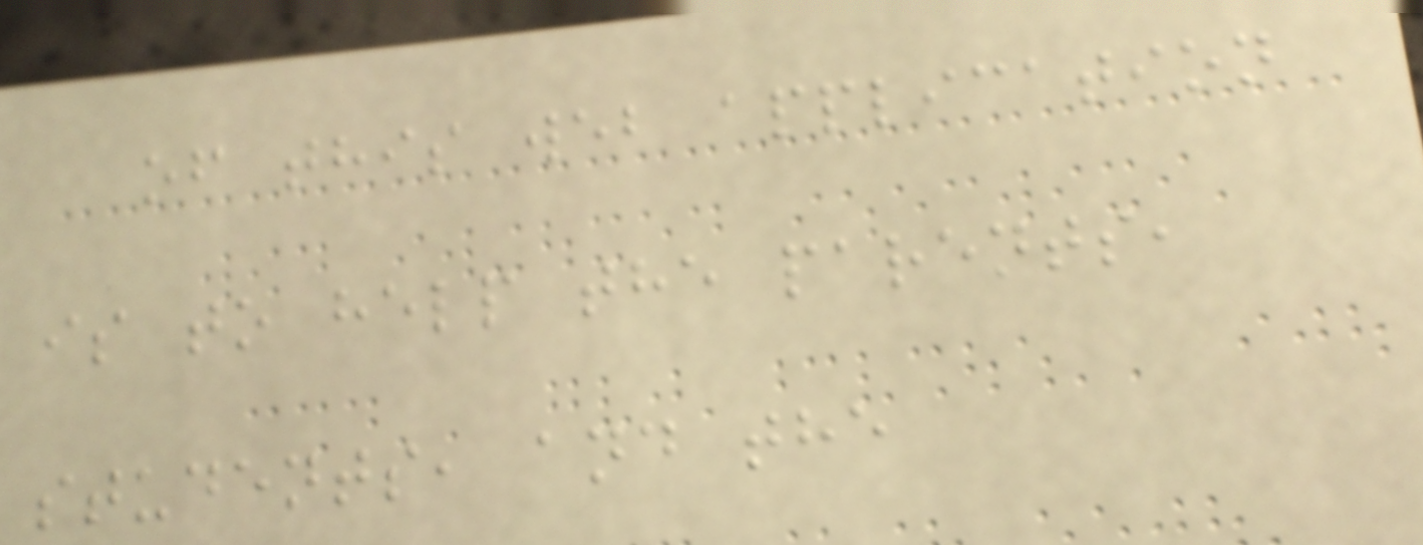of this web application
is to help the parents,
students, and the
